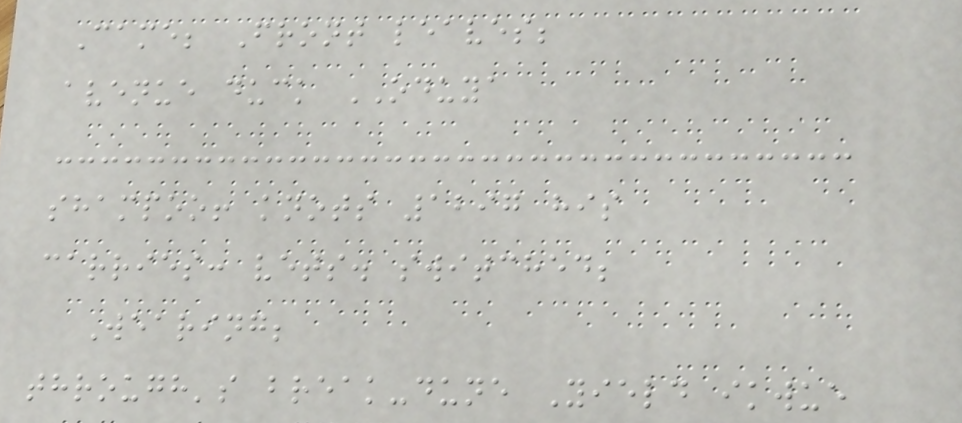Came; Front leaves;
avenue duck ODUYA
shampoo! knots 1297 his
carries: vets. switched;
Wearing;
through's break-dune Yield ikwue
